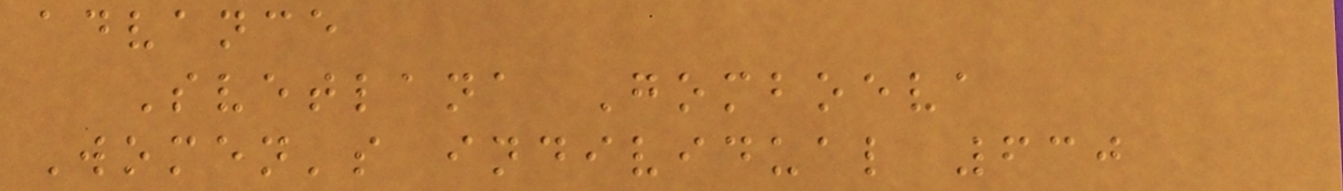advance
Svetlana Gomboeva
Women's individual 630
